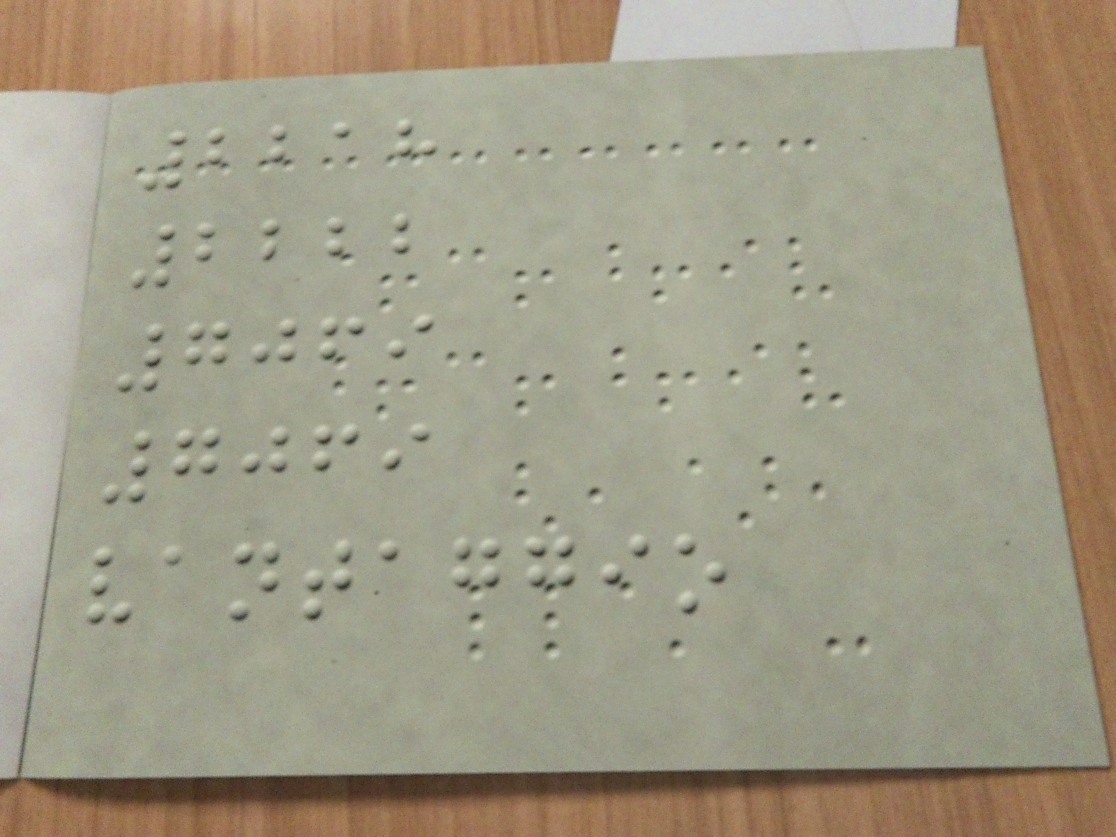2218
2222
7069
7069
vantaggio
